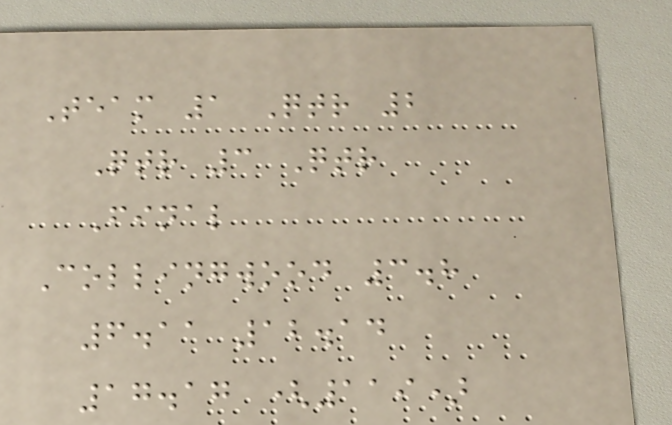Team 1 Qtr 2
Qtr 3 Qtr
Final
Collingwood 3.8
6.11 12.14
17.17 (119)
